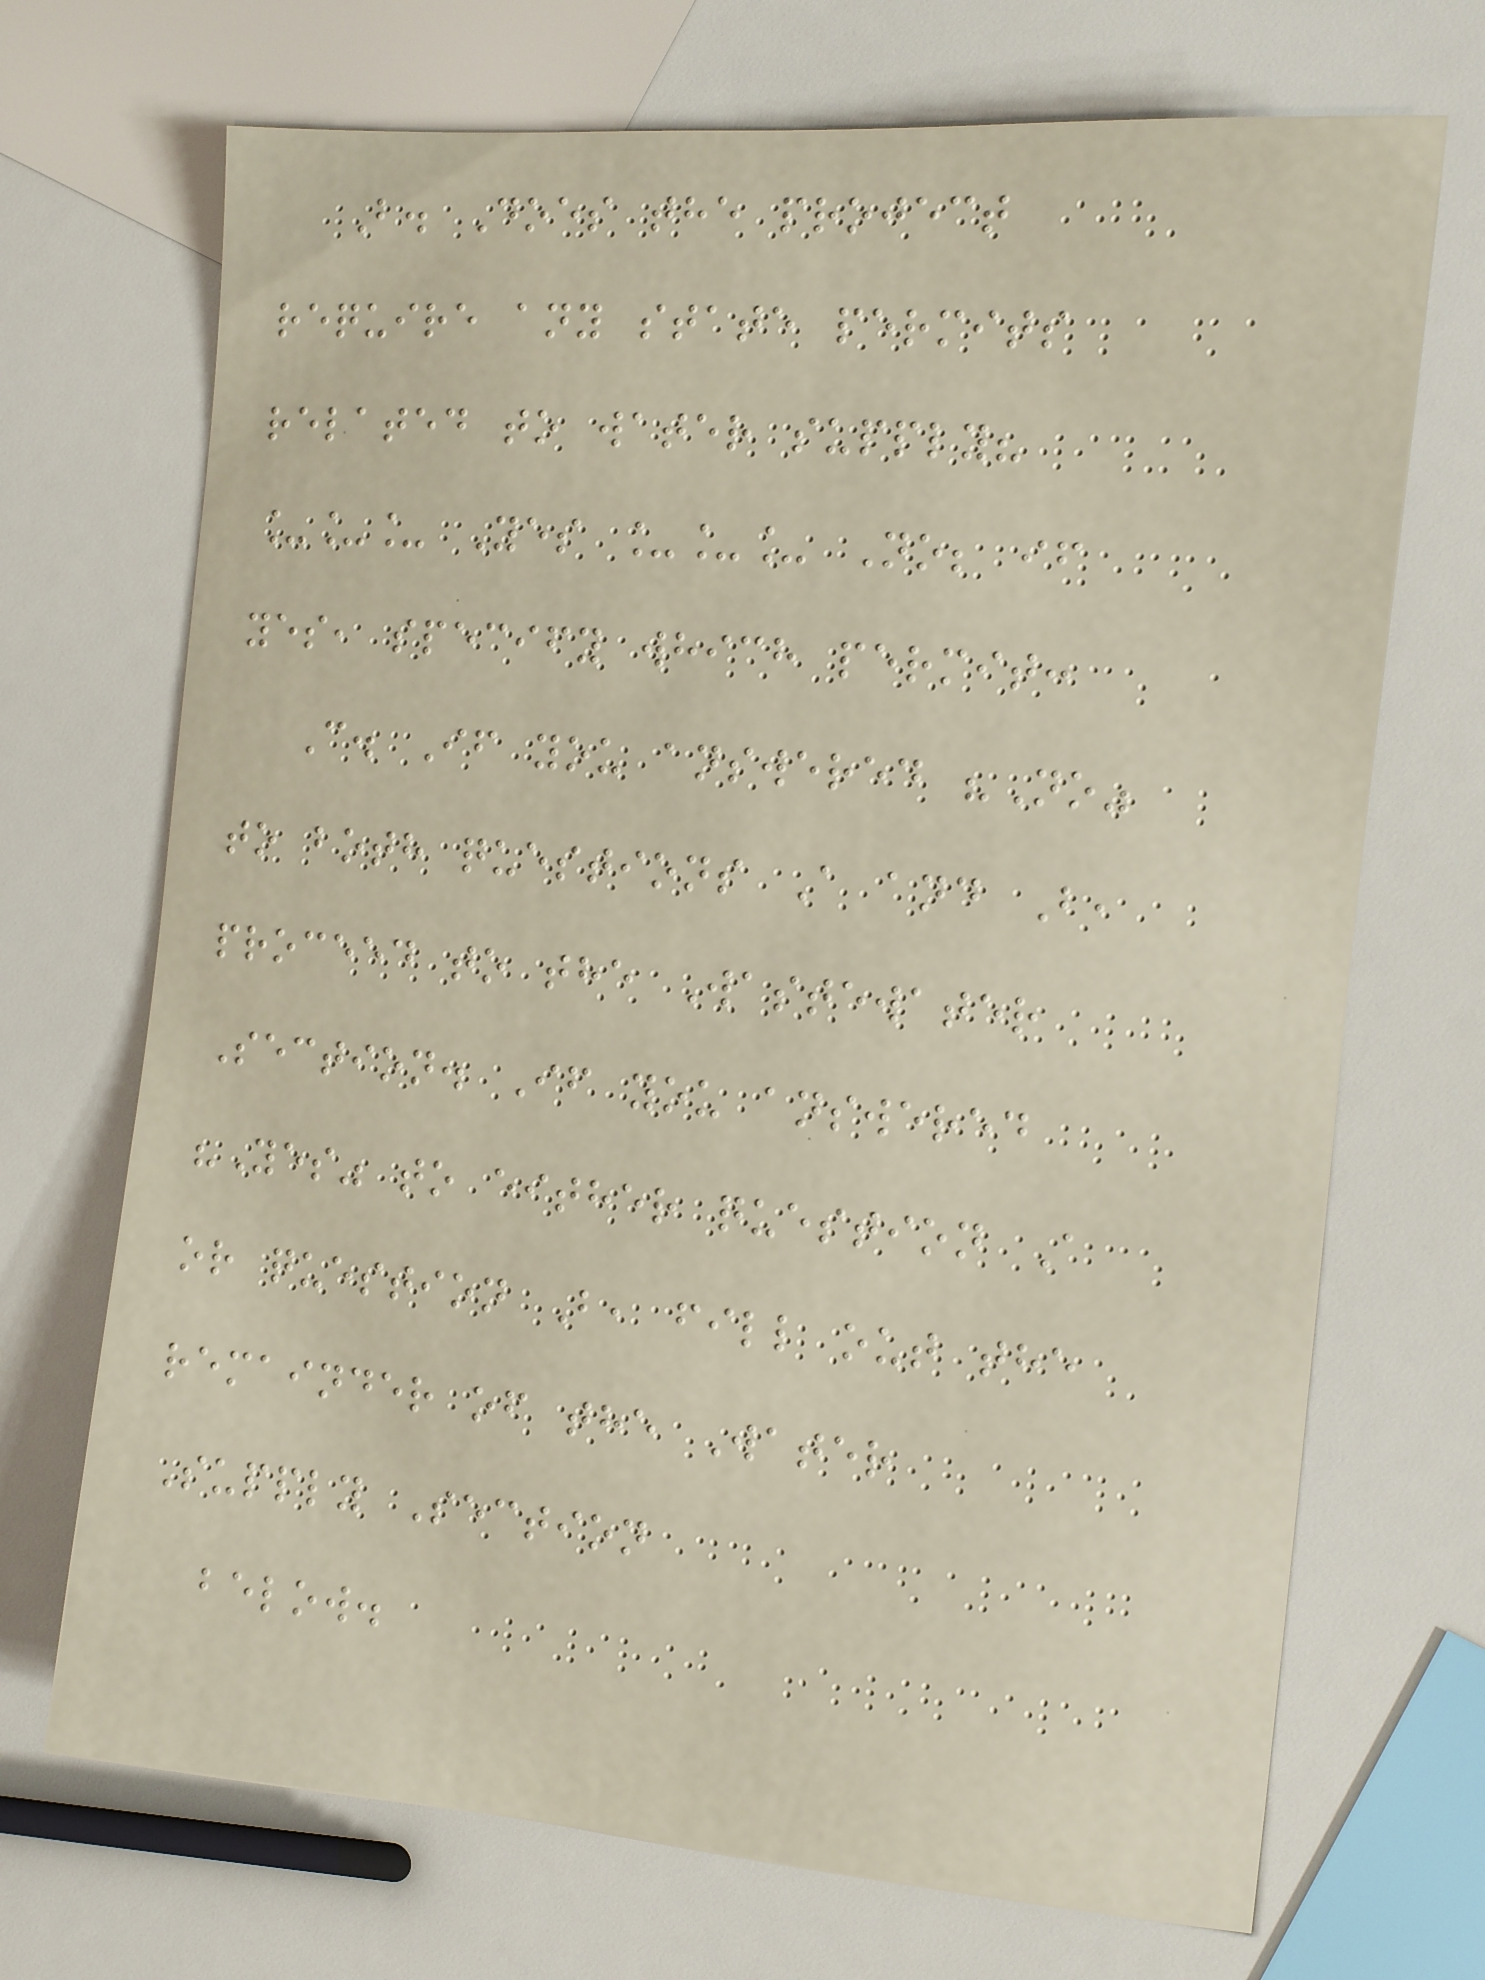B. Does the project
require any state permits
related to water supply?
___ Yes ___ No; if
yes, specify which permit:
C. If you answered "No"
to both questions A and B,
proceed to the Wastewater
Section. If you answered
"Yes" to either question A
or question B, fill out the
remainder of the Water
Supply Section
below.
